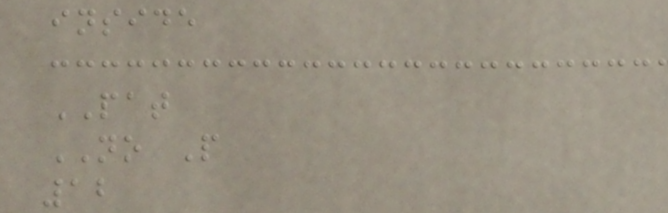inside
PAT
NO P
12
